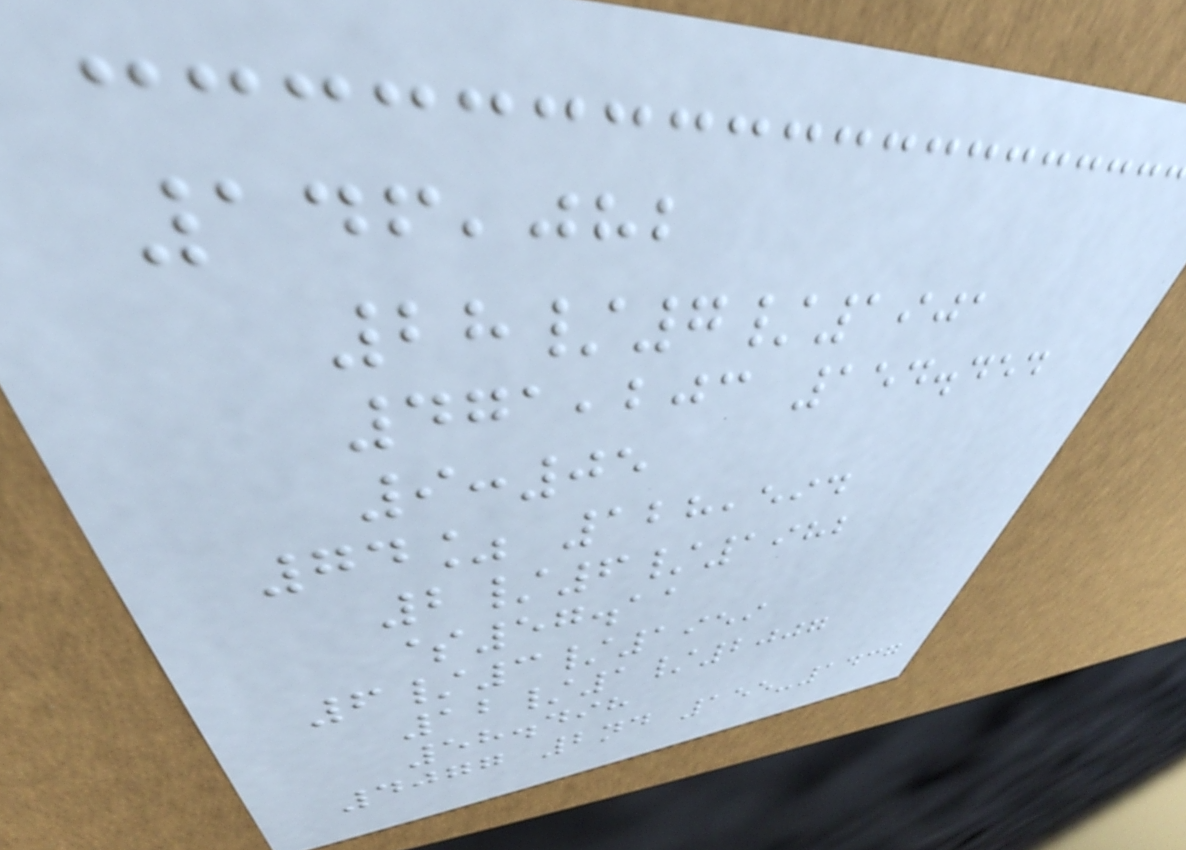146,082
28/7/1901
471,203 154.454
9:05
74% 128,594
2/6/1982
$57.11
6/3/1959
12/1/2007
58.498
4077 2nd 155-1437
